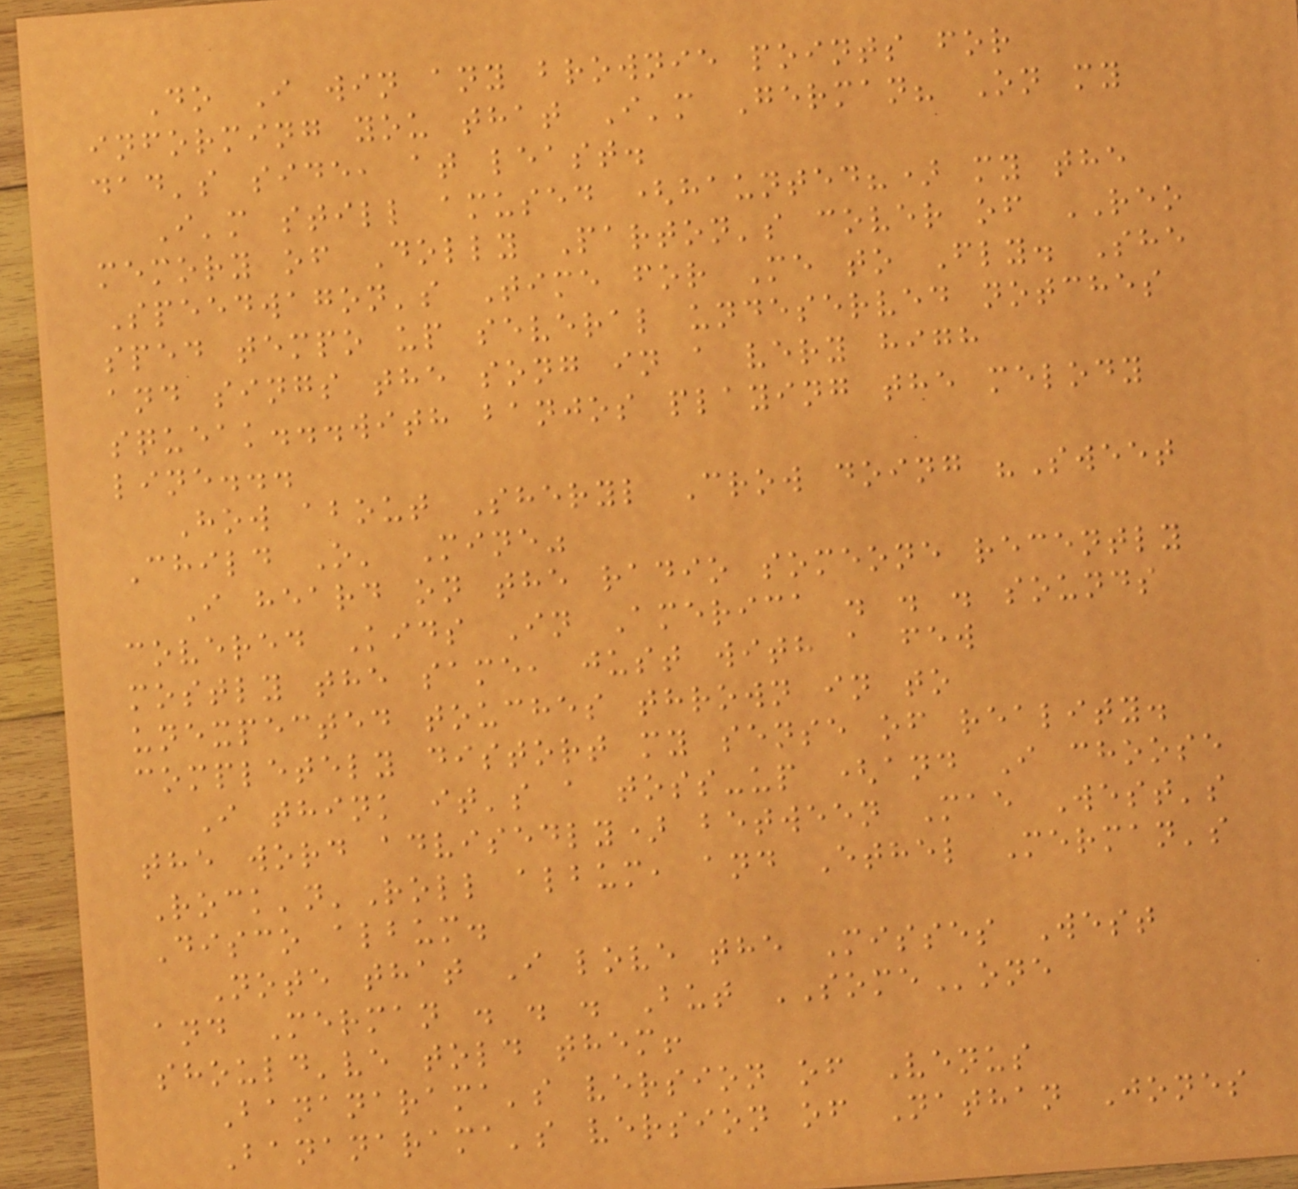Do I win any brownie points for
informing you that I'm German? On my
dad's side, at least.
I'm still amused (haunted?) my the
memory of Dolly Parton's cover of REO
Speedwagon's Time for Me to Fly. She
sped tempo up several undeserved notches
and sings the song in a very high
squeak...with banjos playing the melody
line...
How about Sheryl Crow doing "Sweet
Child O' Mine"
I heard on the radio someone recently
covered Kids In America . . . sounds
mostly the same, just with a few
unexpected touches thrown in to
completely distort my sense of reality.
I think it's a toss-up (and I choose
the word advisedly) between Mae West's
Rock'n'Roll album, and Ethel Merman's
Disco album.
Note that I love the Misses West
and Merman . . . But SOMEone
should've told them!
Bananarama's version of Venus
Bananarama's version of Nathan Jones
